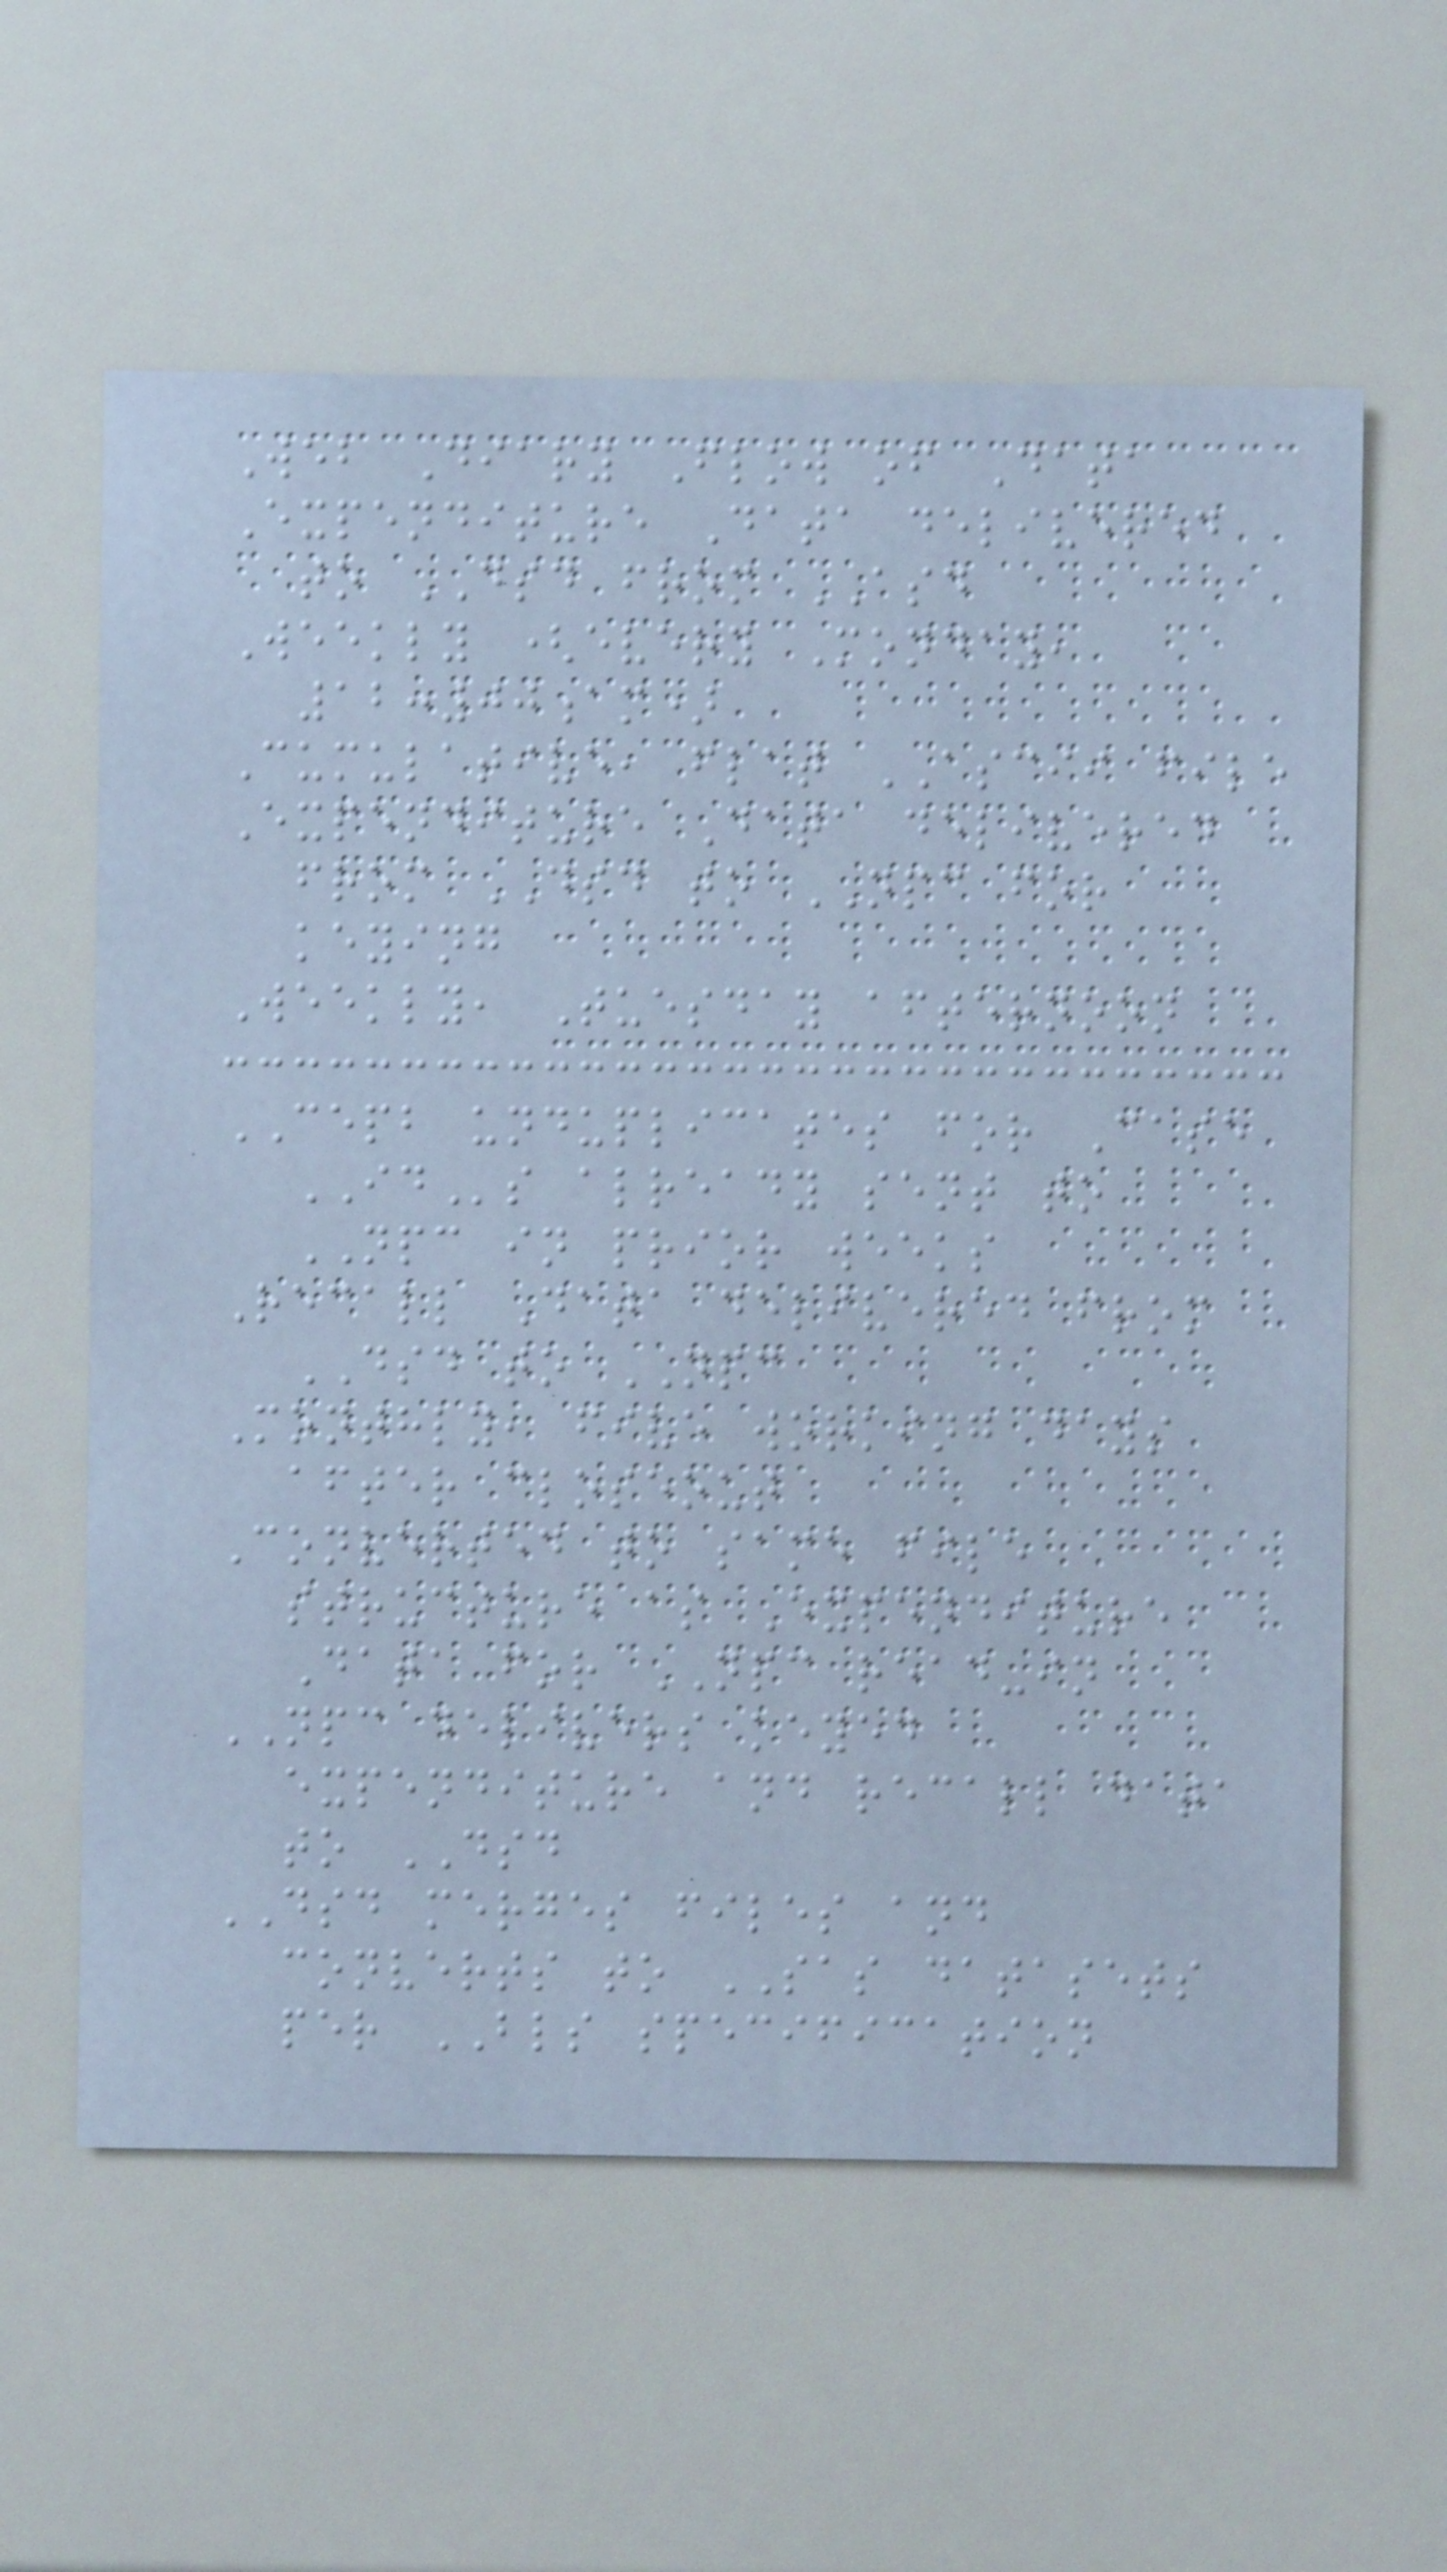Web Diary Flow of Data
Expenditure Data delivered
to DSD from ASD
Weekly (every Monday,
12:00am)
Cumulative, flat ASCII file
Expenditure Data delivered
from DSD to NPC for
keying
Weekly, Tuesday afternoon
CEPB unduplicates for Case
IDs already sent to
NPC in prior weeks
Recall Data delivered from
DSD to NPC
Monthly, five working days
after closeout
Converted to same file
structure as Expenditure
Data for NPC read-in
NPC delivers keyed
expenditure and recall data
to DSD
DSD merges files and
converts to SAS datasets
per BLS specification
